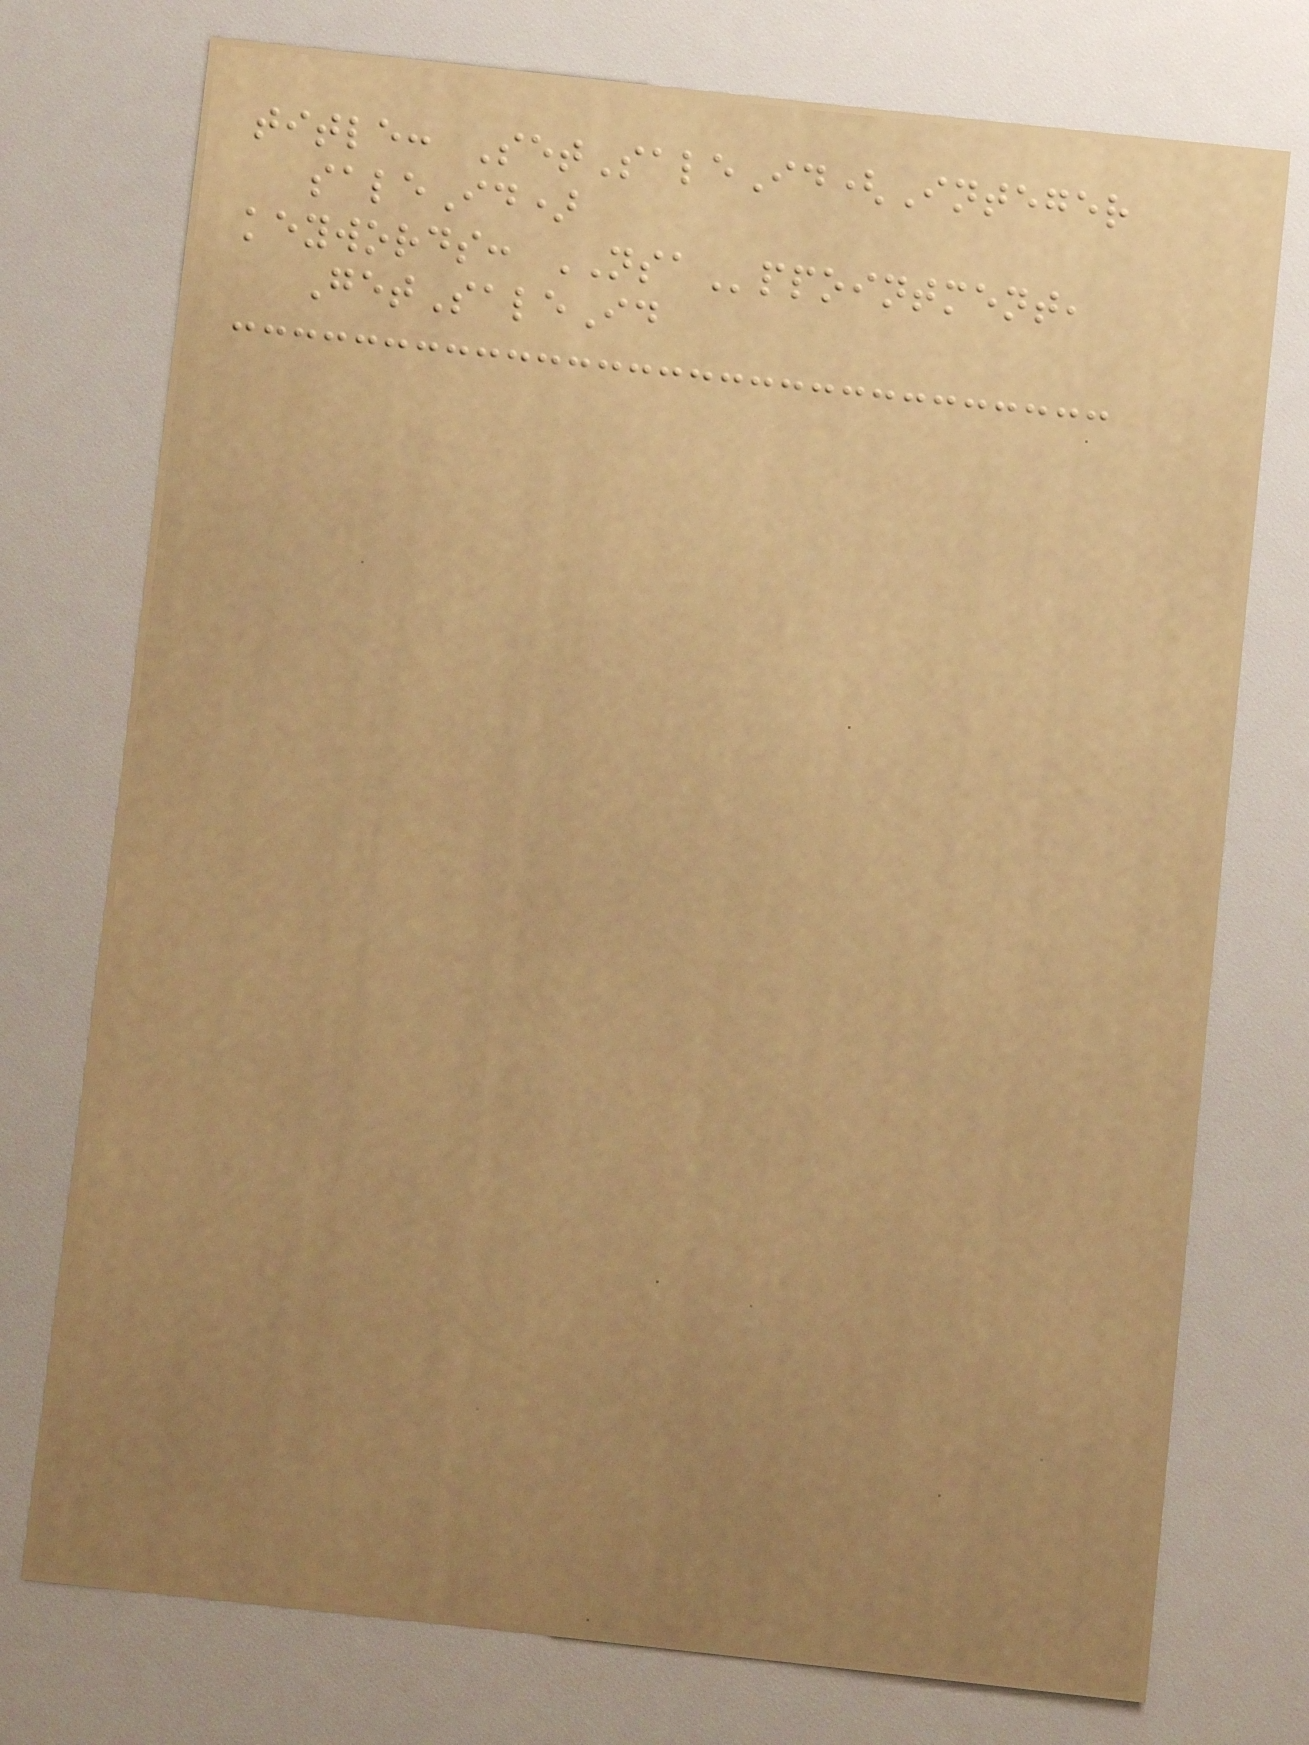title: SetSaleId(Integer
saleId)
keywords: NSAppointment,
GetSaleId
